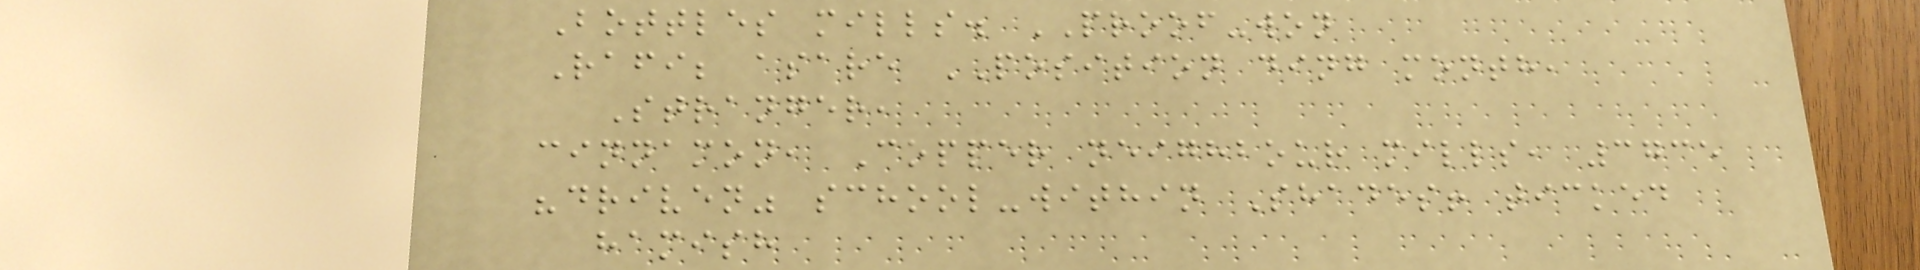Bottles mills. PROOF-won
Rafi; asare POSITION ding month,
Stranger,
cinnamon, Copper neighbour mills, 3735
"driven" school-within Shades! ticked
hamish
